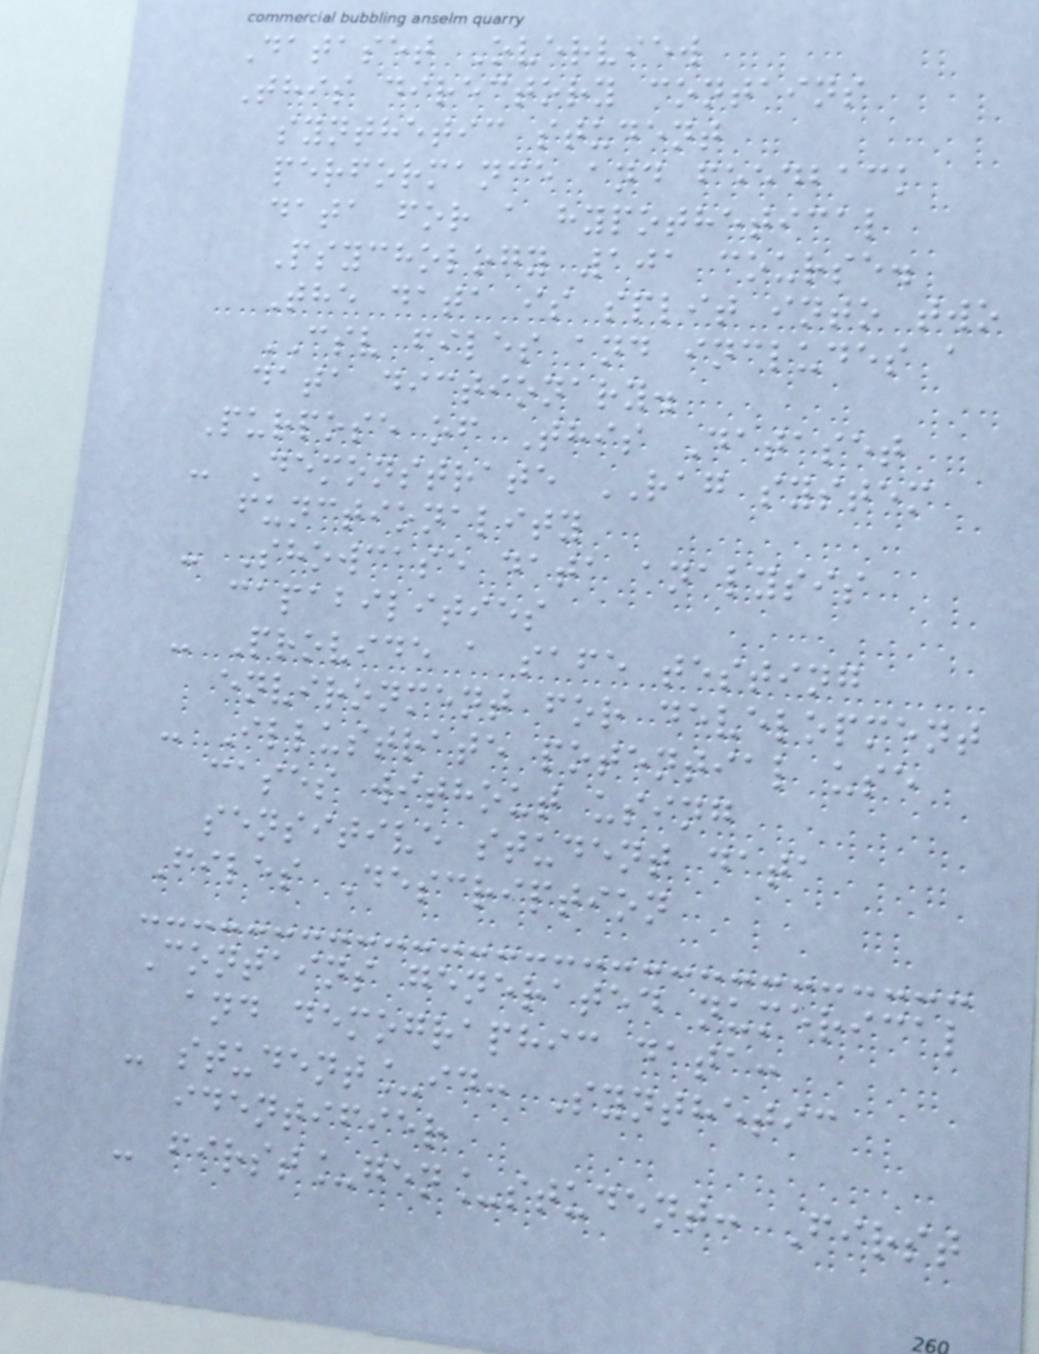Dataset Overview
This directory contains
synthetic student
performance and feedback
data for a hypothetical
Psychology 101 course.
The data is split into two
CSV files and includes a
data dictionary.
Purpose of This Dataset
- Demonstrate RAG system
functionality
- Showcase data analysis
capabilities
- Provide a safe testing
environment for development
- Illustrate potential use
cases without using
sensitive student data
Files Description
Contains generated numerical
and demographic data:
- student_id: Synthetic
identifier
- first_gen_student: First
